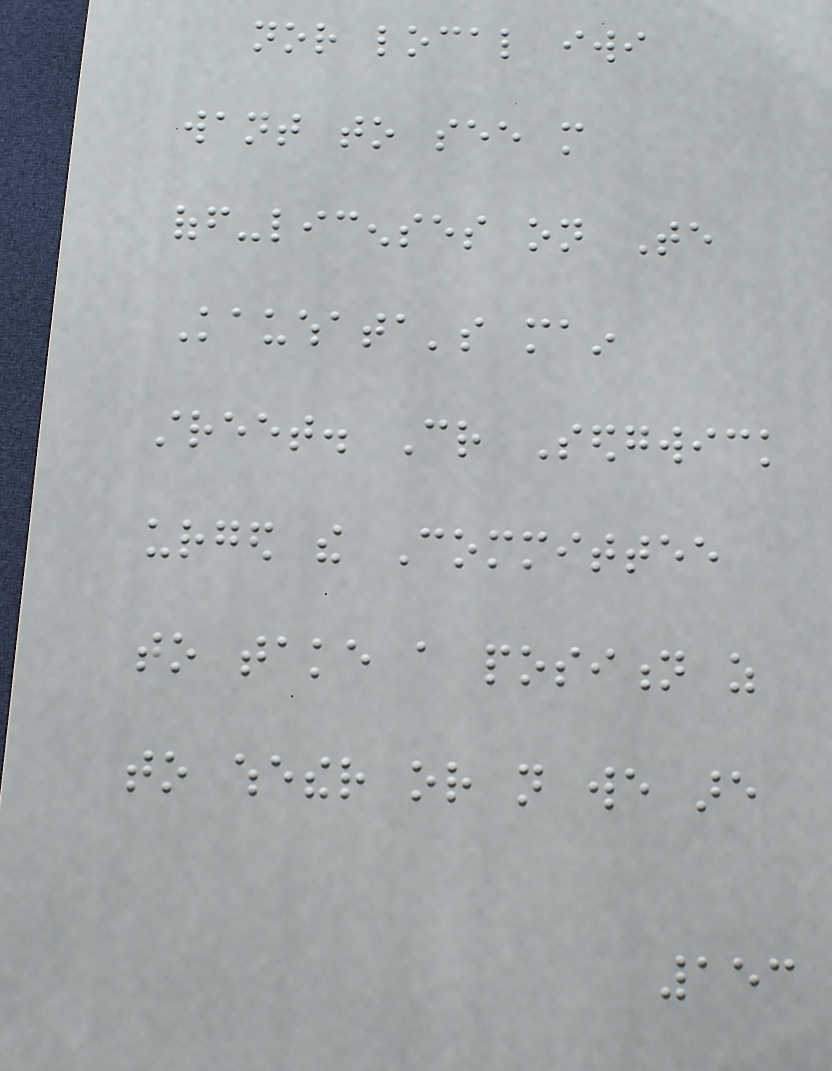nor local iwi
want to see more
off-licenses on Te
Kauwhata's main
street. Cr Sedgwick
urged the Committee
to take a position as
to whether or not we are
153
